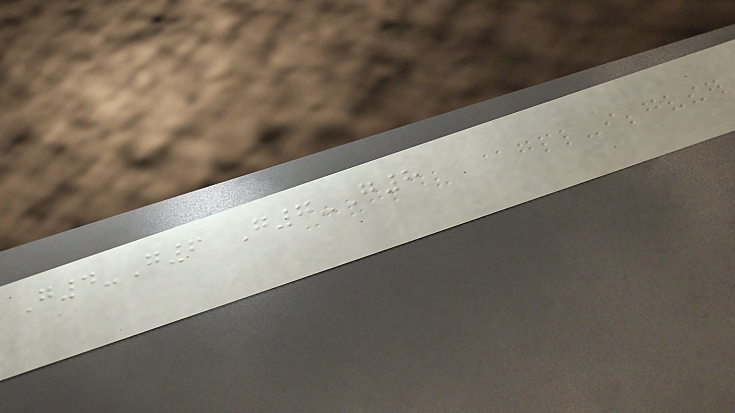G4-G6 G7-G8
